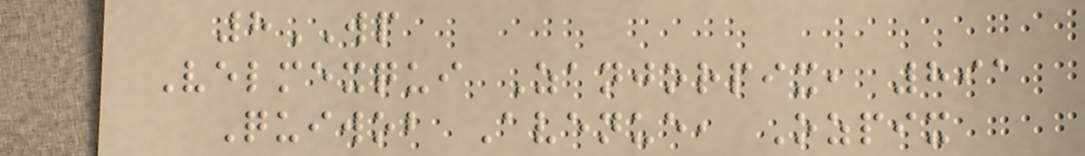8WP
Velmexqui Zanjorpix, 891
Quiwob Avenue, Ozpix
